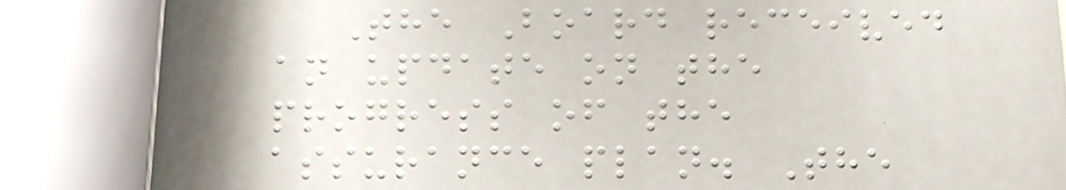The Board received
an update on the
progress of the
assurance plan. The
